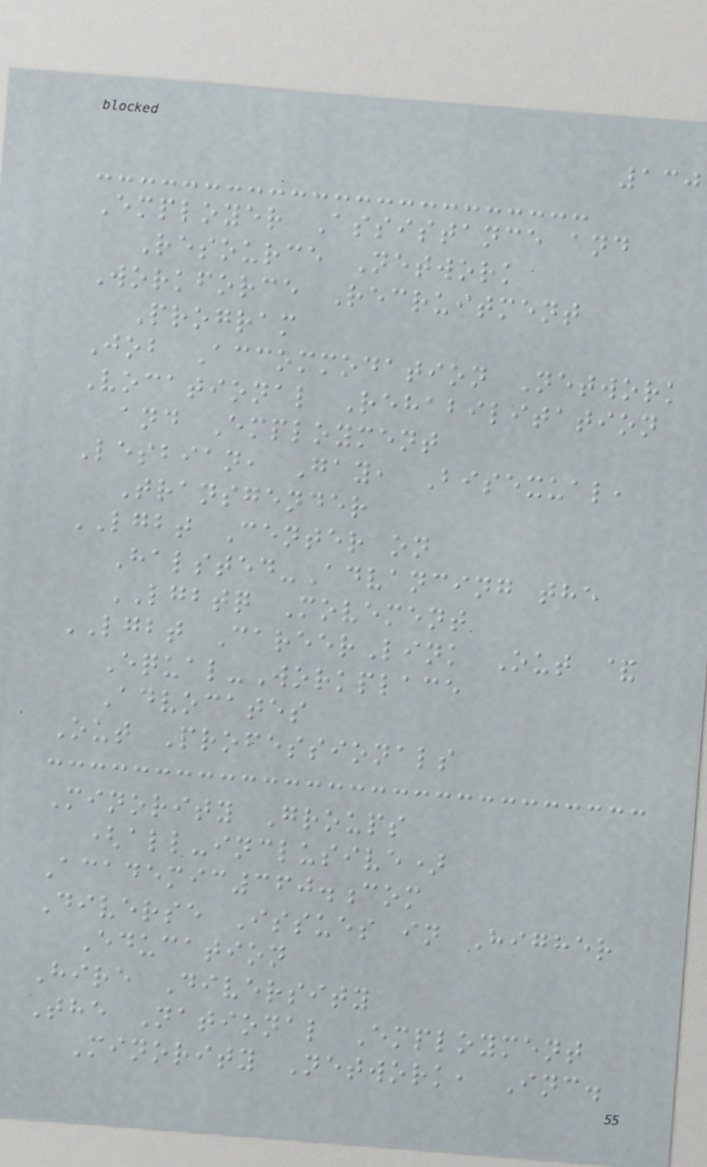130
Employer Assistance and
Resource Network
Workforce Recruitment
Program
Job Accommodation Network
Vocational Rehabilitation
and Employment
Lesbian, Gay, Bisexual,
Transgender
LGBT Center on
Halsted-Advancing the
LGBTQ Movement
LGBT CareerLink Out &
Equal-Workplace
Advocates
Out Professionals
Minority Groups
(all-inclusive)
Academic360.com
Diverse Issues in Higher
Education
Hire Diversity
The National Employment
Minority Network, Inc.
